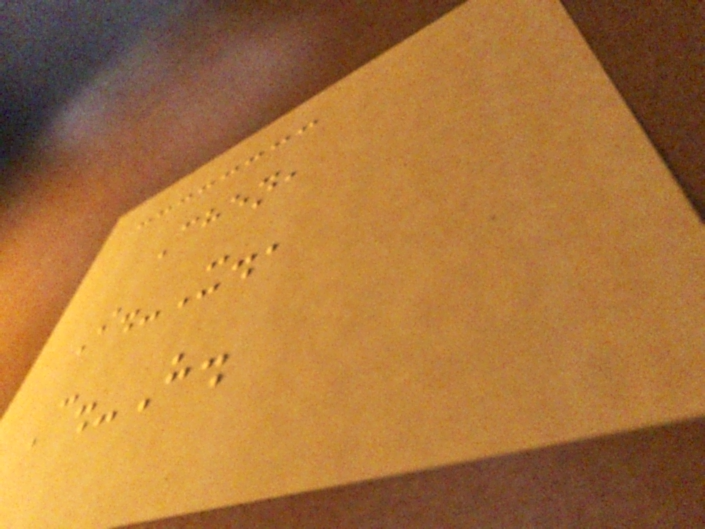Chen,
I.-X.,
C.-H.
